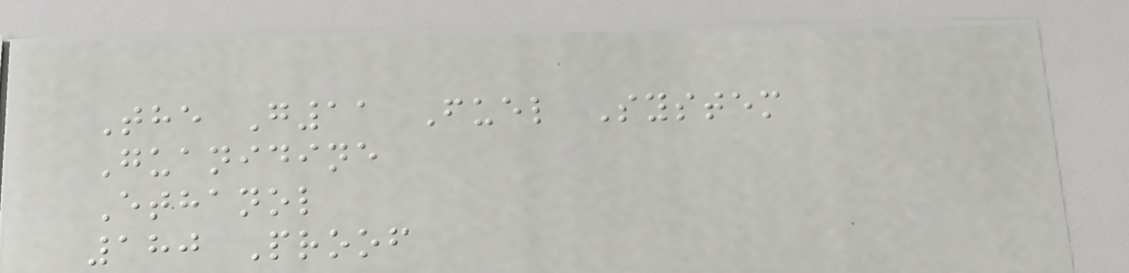The G11 Fuel System
Guanidine
Ethanol
180 Proof
